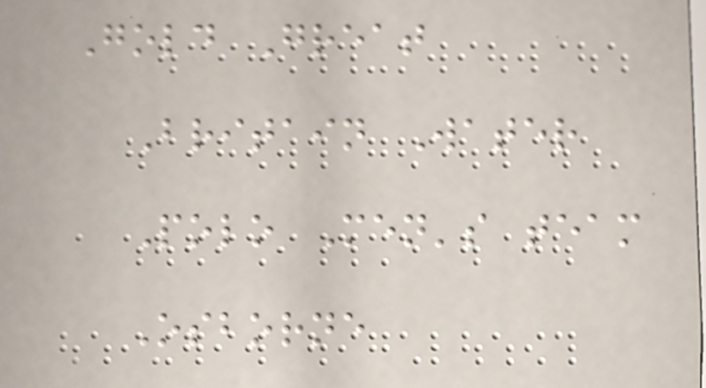Gold Great
Britain Water
Polo Men's team
Osborne
